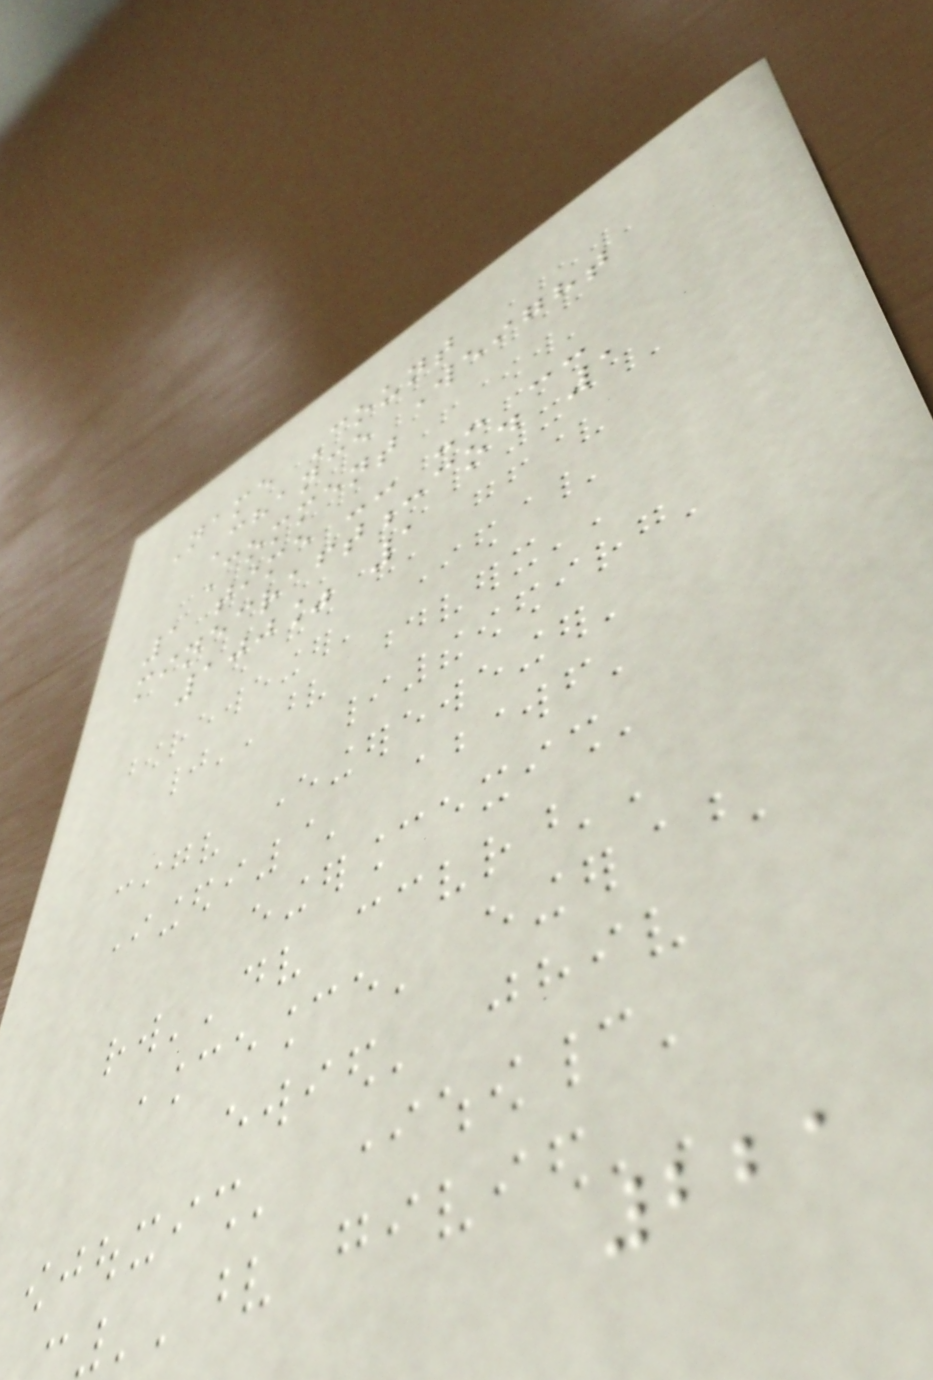Name Count
Chance Weight
Comment
1 time -- -- --
minecraft:cod 1
100% 1
221
